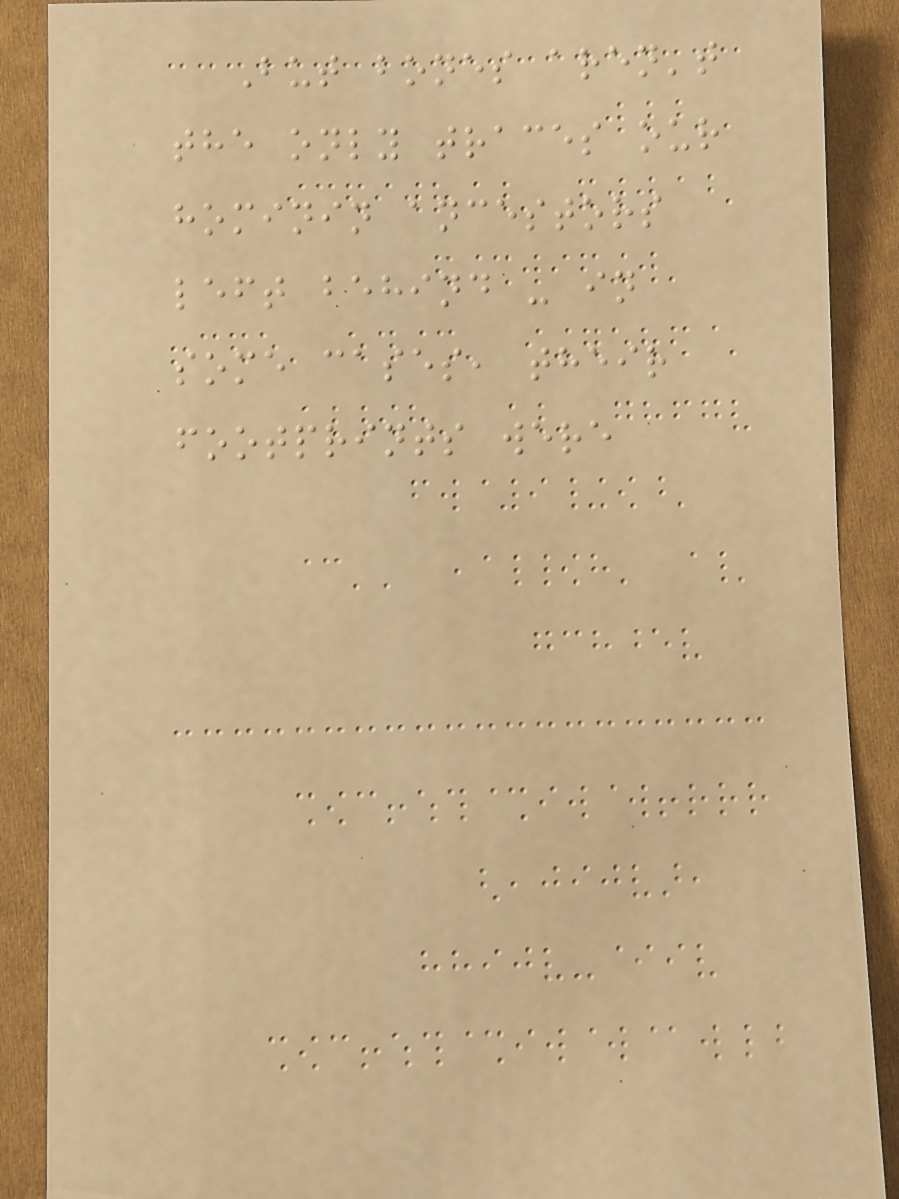But bones aren't
the only traces our
hominin ancestors
left behind - in
some cases, their
footprints were
